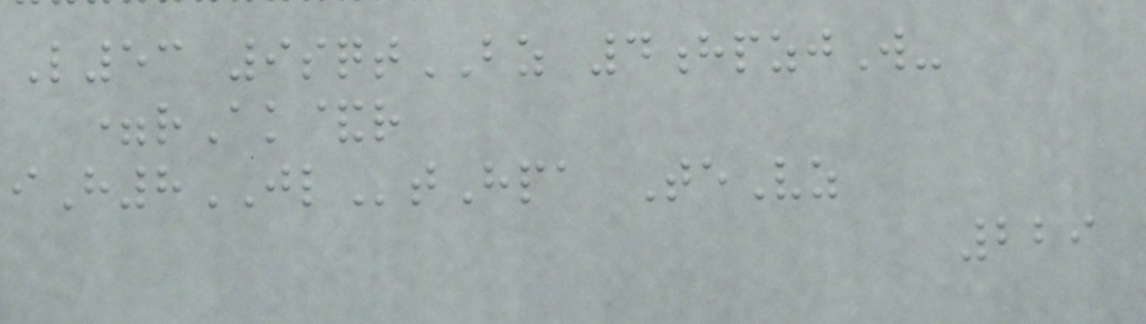L53 9sqtBZ 4hpzjW-
=rAk&r
iH8JLtHpa TeVz
229
